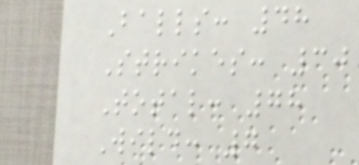Balls: 48
Strikes: 30
Total: 78
Wild: 7
